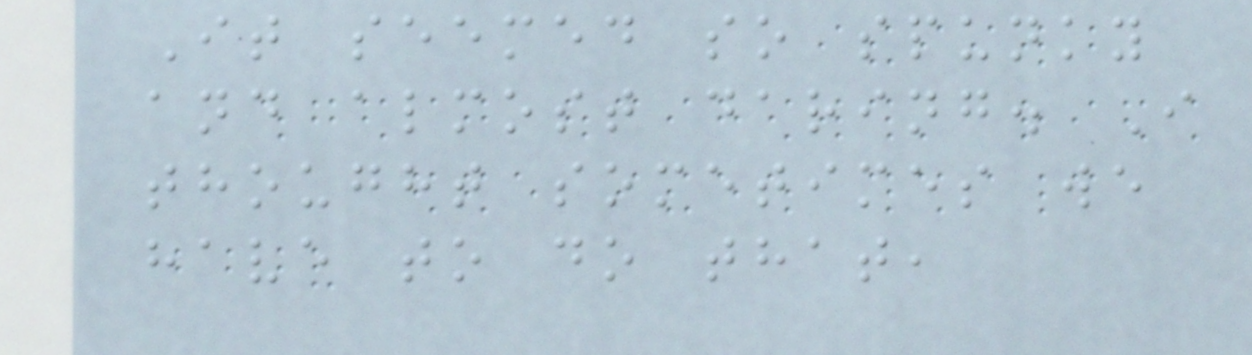It seemed so spunky
and almost daring. I
thought sometimes we
have to do that,
